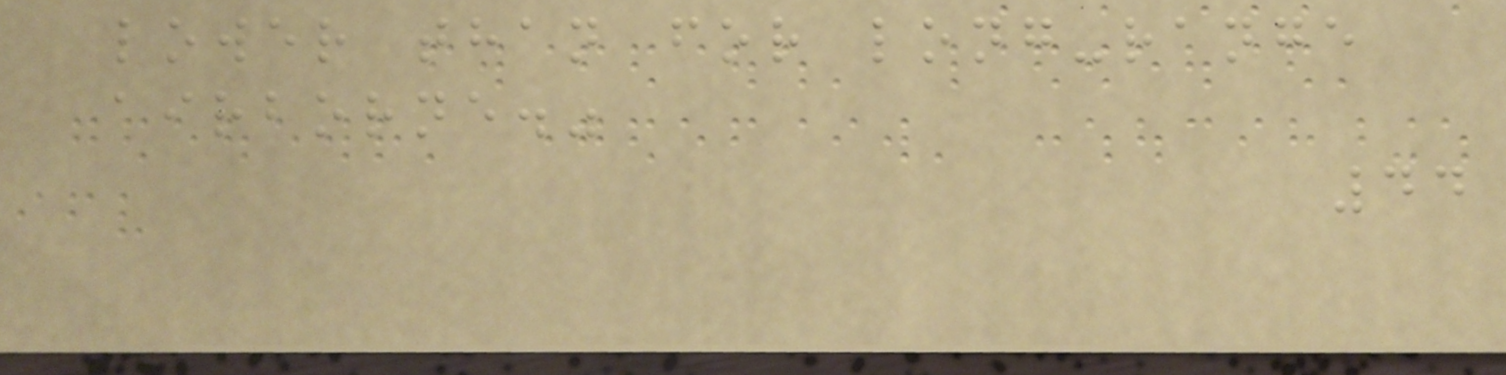lower than for long-range
airborne."
44
